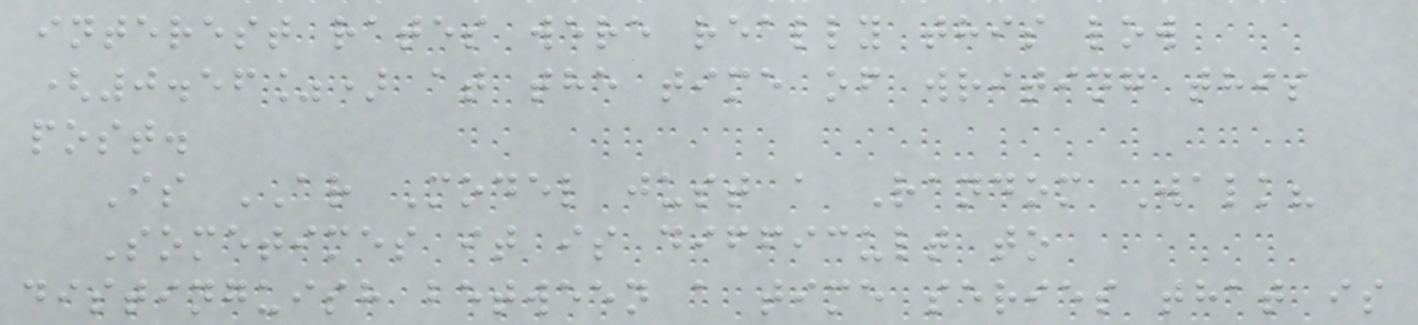interest rates were really this low
(0.56%) at the time of writing this
post.
Is AR Model just a Random Walk?
Sometimes it is difficult to
distinguish between a time series that is
